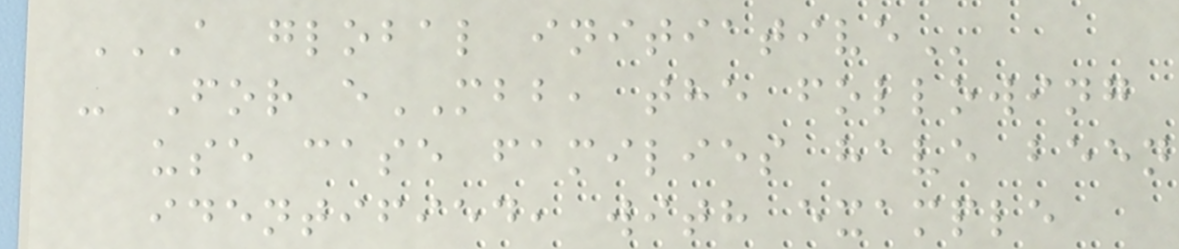A GLOBAL INITIATIVE
- For eMBB, the following
use case families have been
identified, with example
